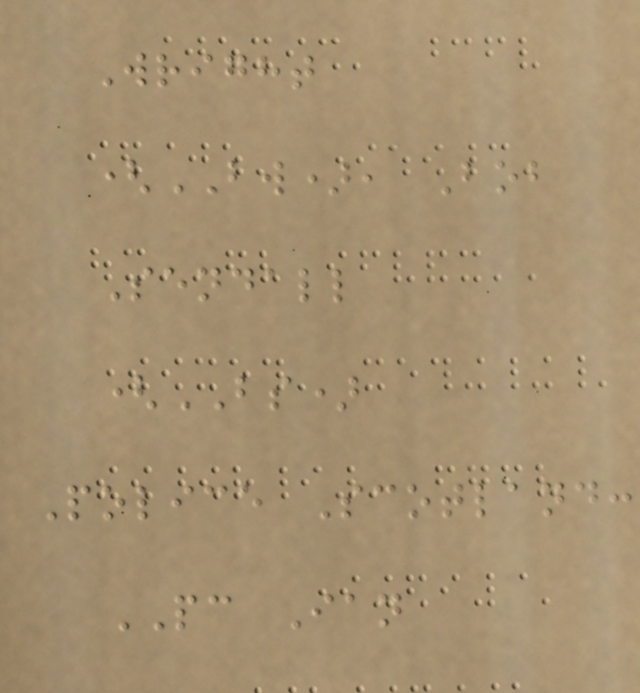Wright
(BW), Bob
Sendall
(BS)
Police Scotland:
PC Ian
